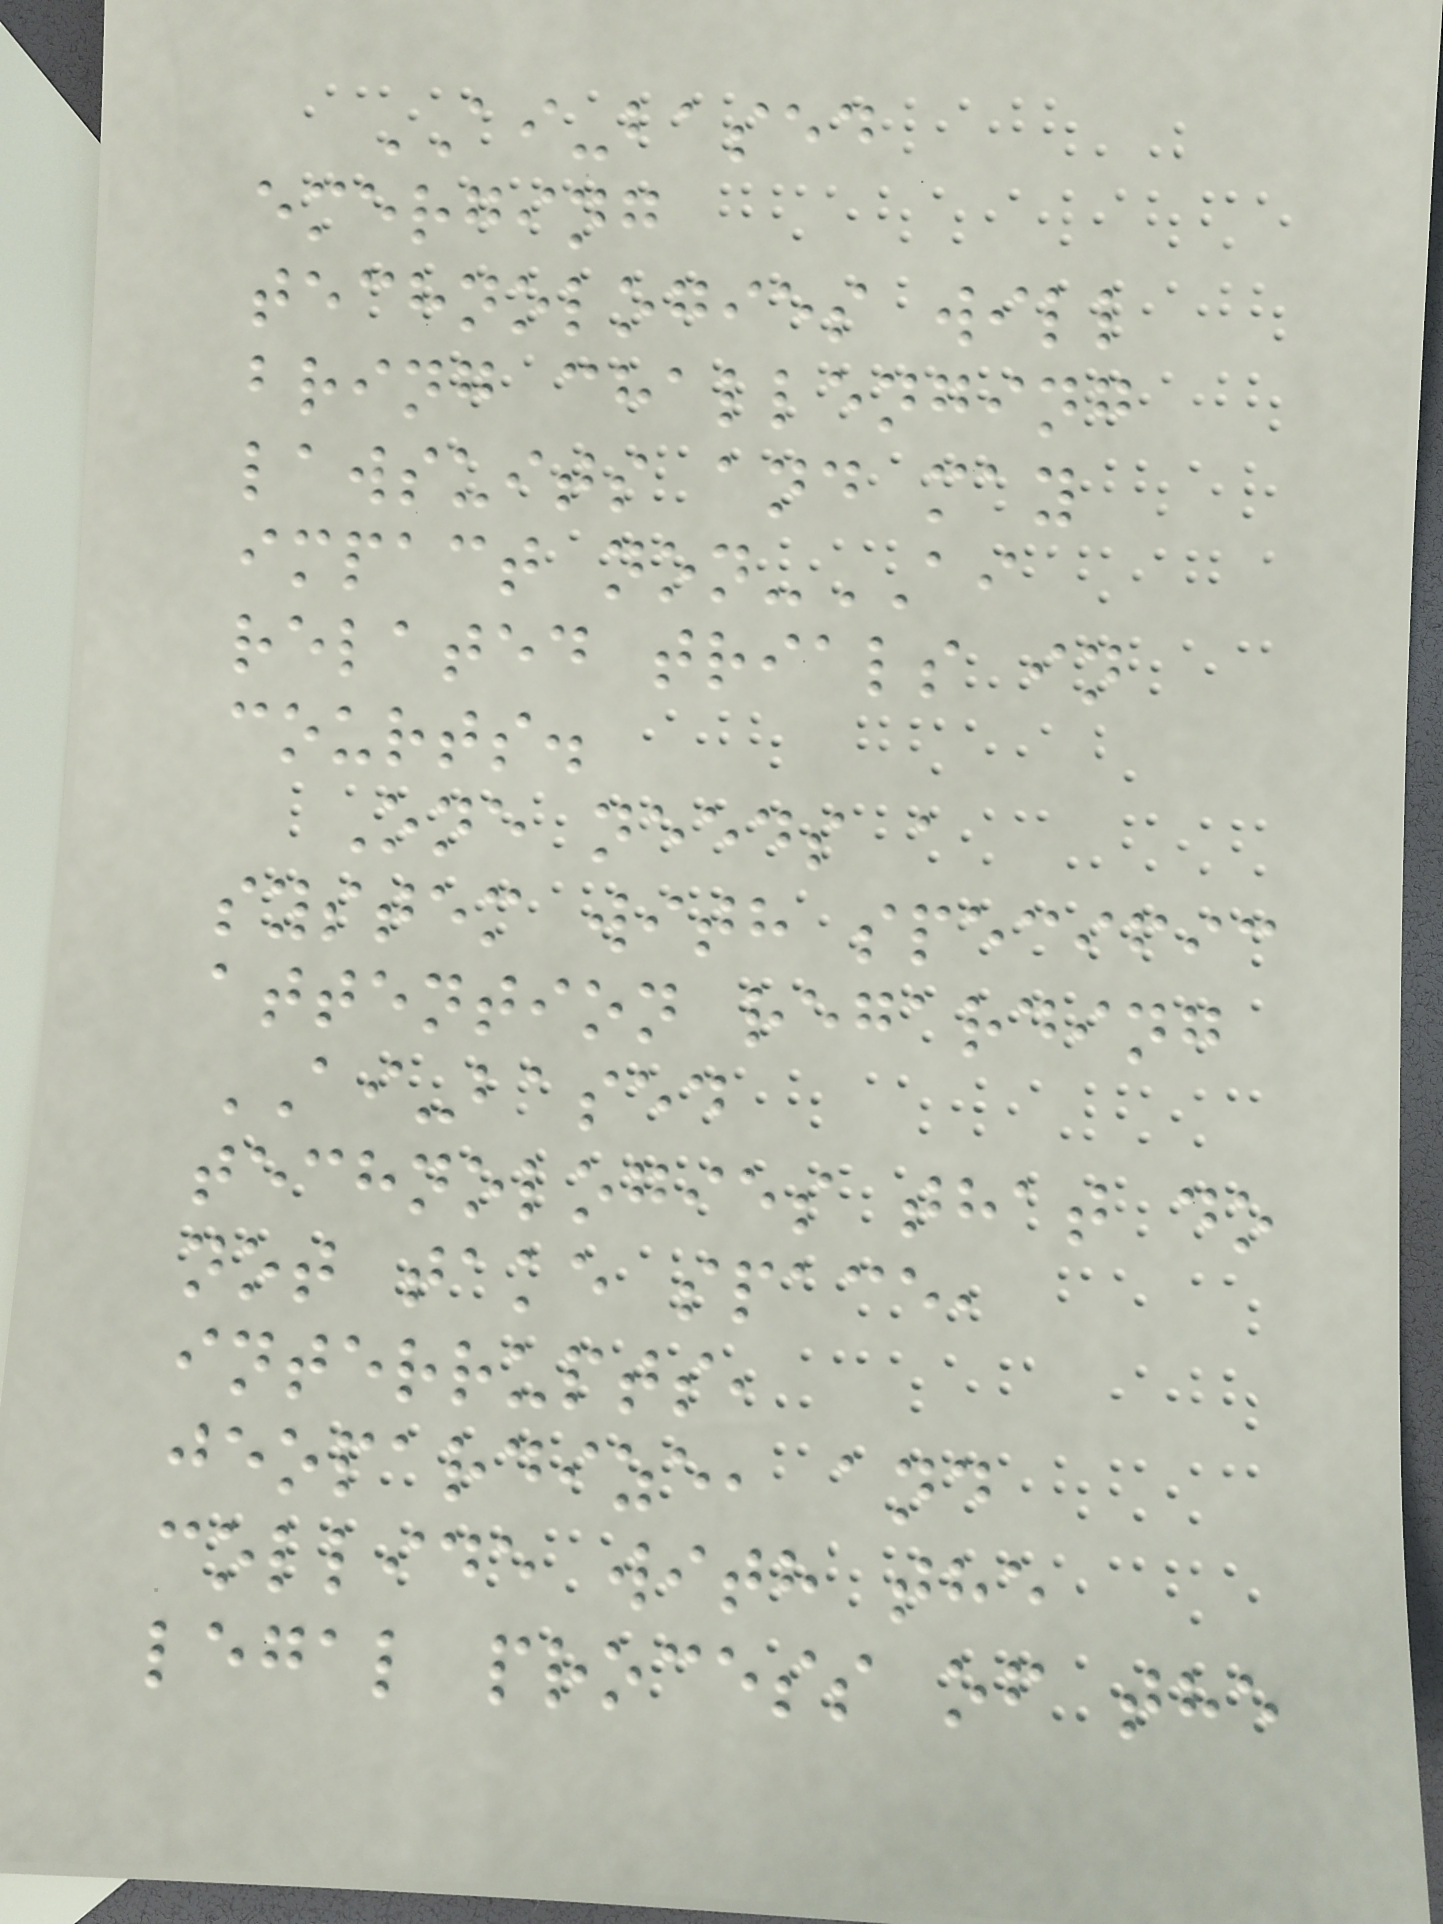AI-based
emerging
technologies will
bring challenging
lawsuits and may
impact non-AI
related trials in
courts.
One needs a
system with specific
attention regarding
AI-based
technologies that do
not take space,
interrupts,
jeopardize, and
collide with the
legal process of the
